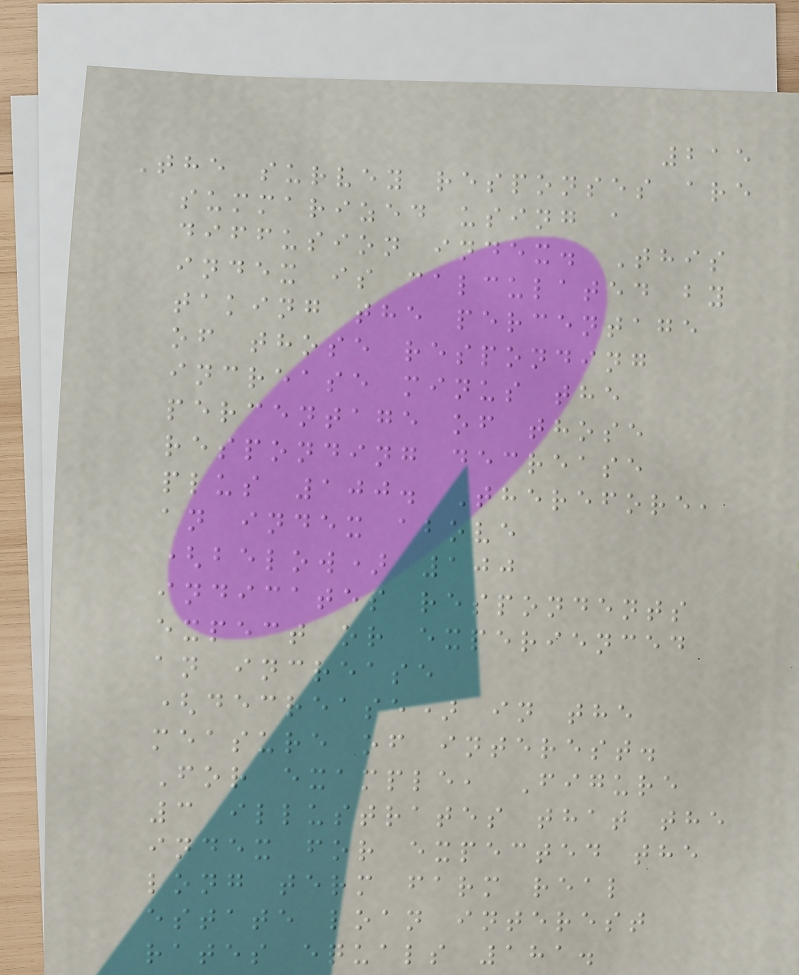215
The survey responses are
summarized using a
diffusion index. This
index is calculated by
taking the percentage
of those responding
increase minus the
percentage of those
responding decrease
plus 100. Therefore,
an index above
(below) 100
indicates respondents
expect or experienced
an increase
(decrease) in the
measure of interest.
For example, Figure
3 illustrates that the
index for expected the
long term farm real
estate loan interest
rates equals 181.
